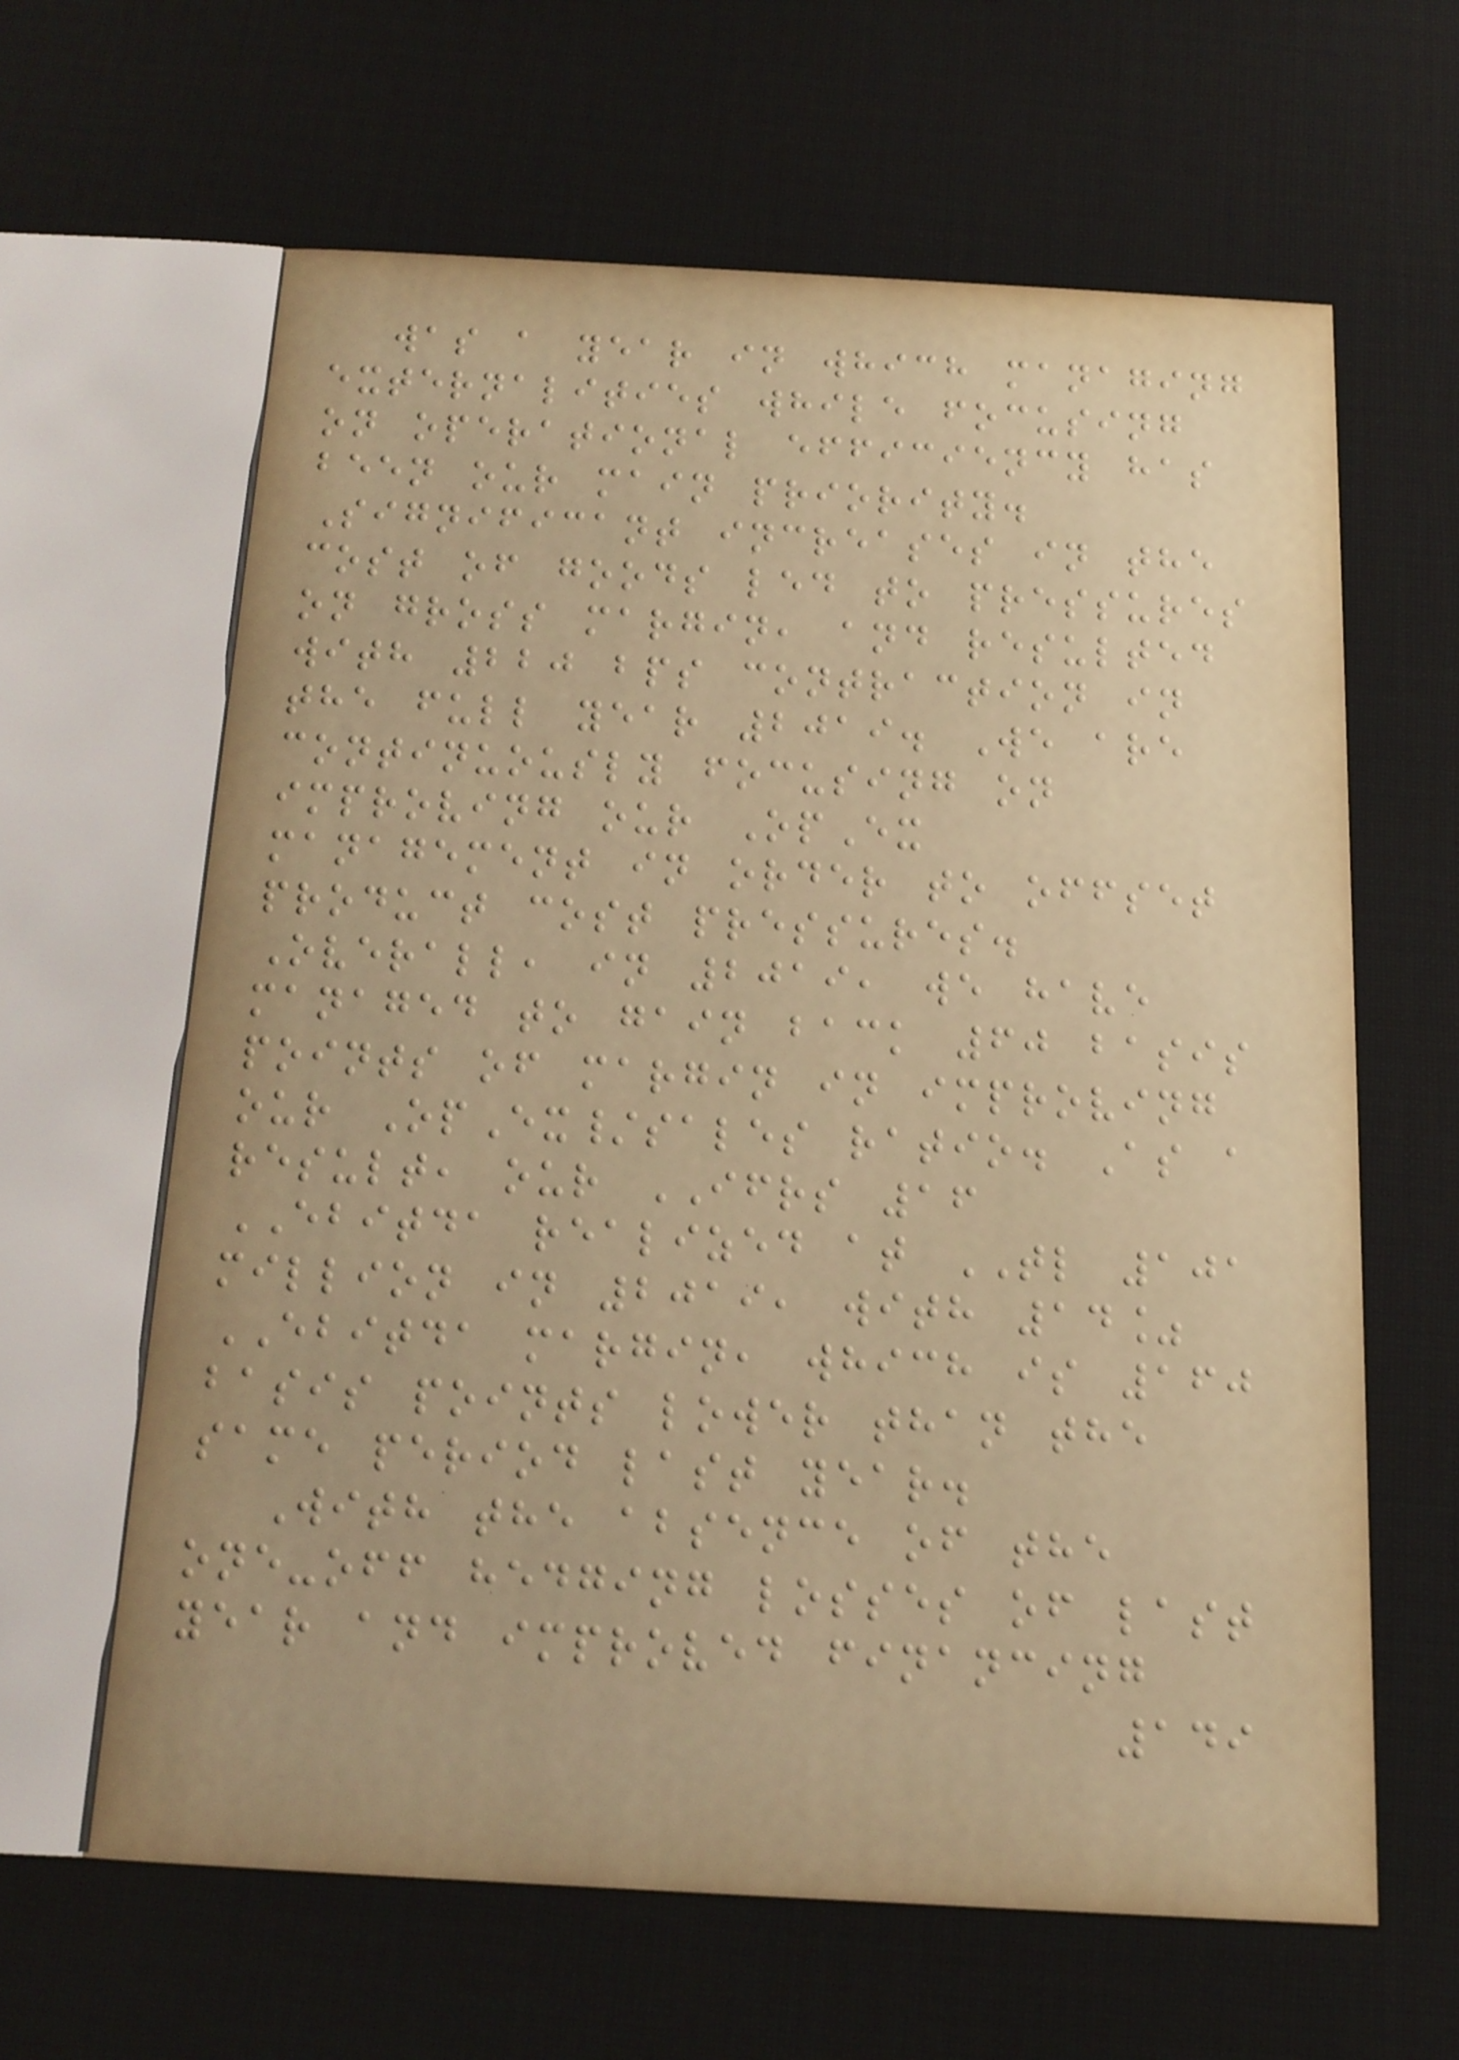was a year in which managing
externalities while focusing
on operational efficiency has
been our main priority.
Significant increases in the
cost of goods led to pressures
on gross margin, and resulted
with 220 bps contraction in
the full year 2019. We are
continuously focusing on
improving our OpEx
management in order to offset
product cost pressures.
Overall, in 2019, we have
managed to gain back 60 basis
points of margin in improving
our OpEx/sales ratio. As a
result, our IFRS 16
EBITDA realized at TL 101
million in 2019, with 14%
EBITDA margin, which is 160
basis points lower than the
same period last year.
With the absence of the
one-off hedging losses of last
year and improved financing
149
